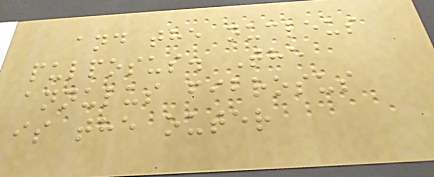and the nucleus
pulposus. The
annulus fibrosus
is the outer
